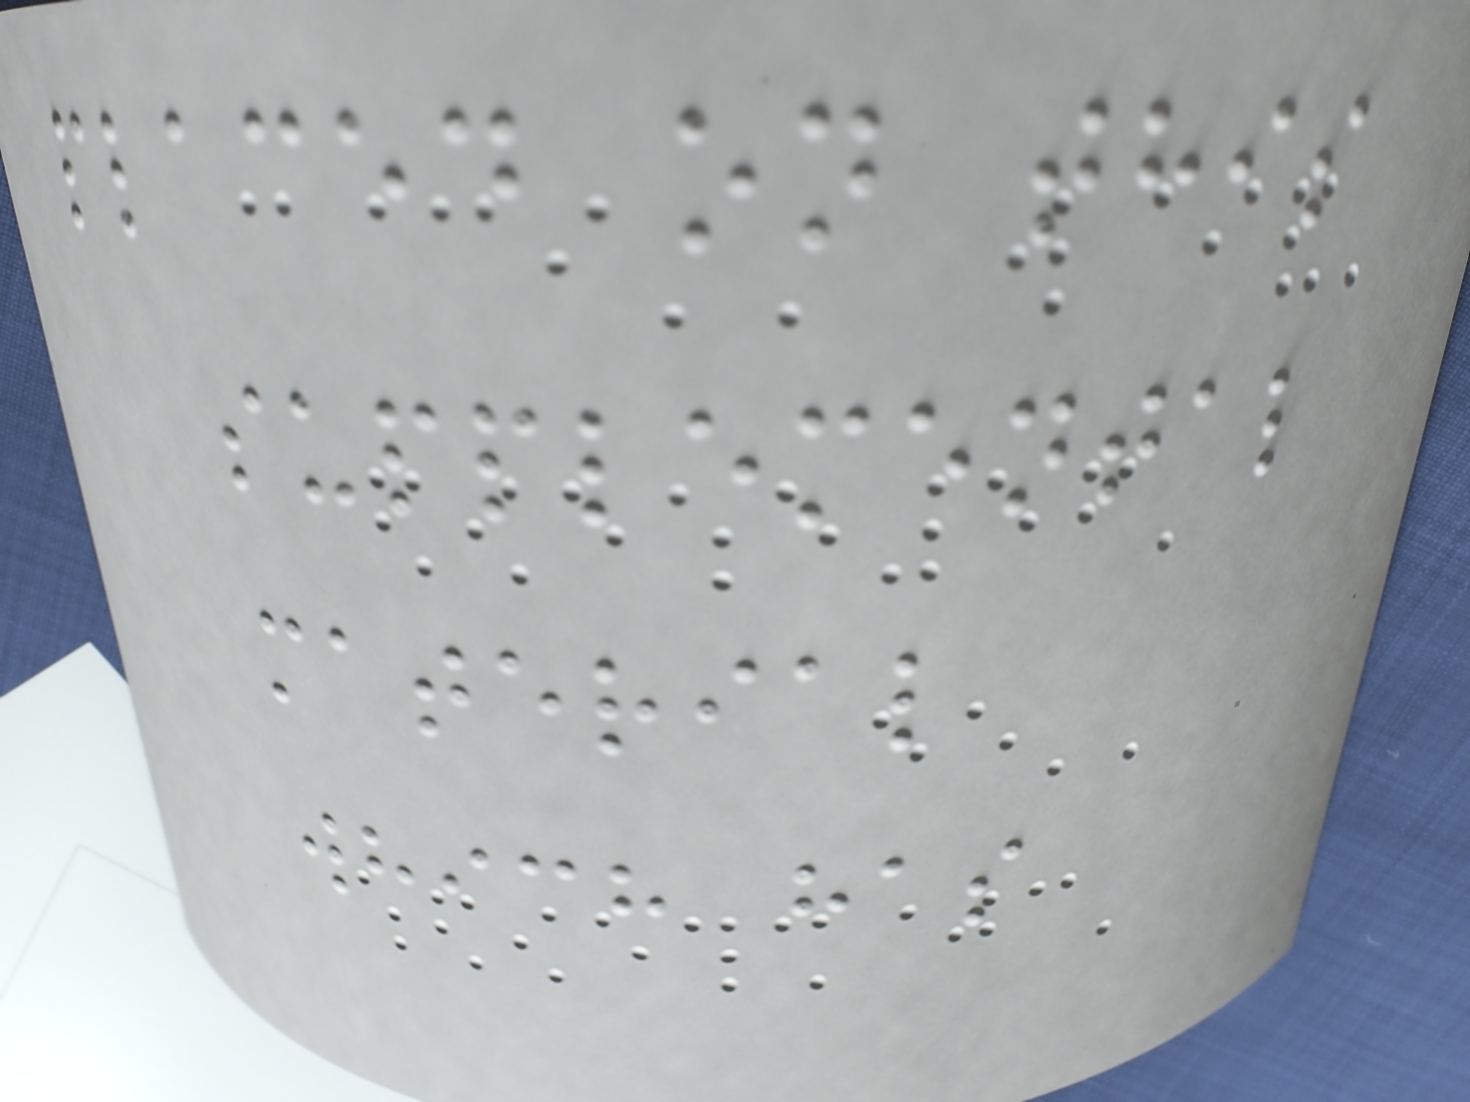placed on this
supplemental
material
which has
